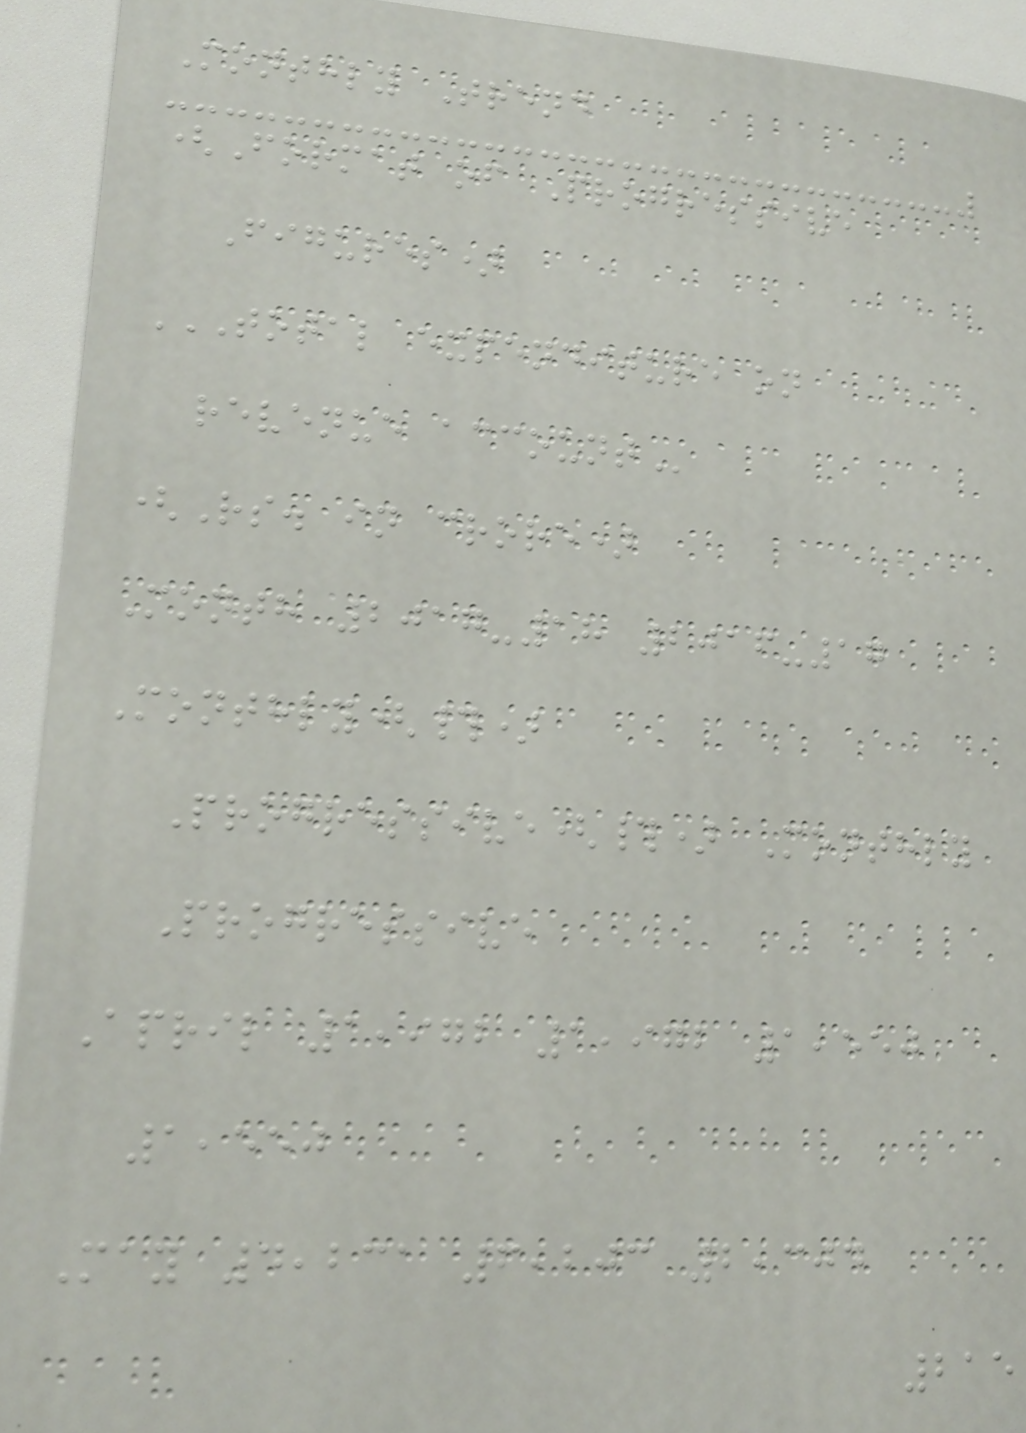Monthly Trend
(Format of Progressive
Figures)
TOTAL EXPENDITURE ON
REVENUE ACCOUNT
(Rs. in crore)
Month 2017-18 2016-17
Monthly(#)
Progressive(#) Monthly
Progressive
April 1,972 1,972 1,550
1,550
May 4,231 6,203 2,304
215
